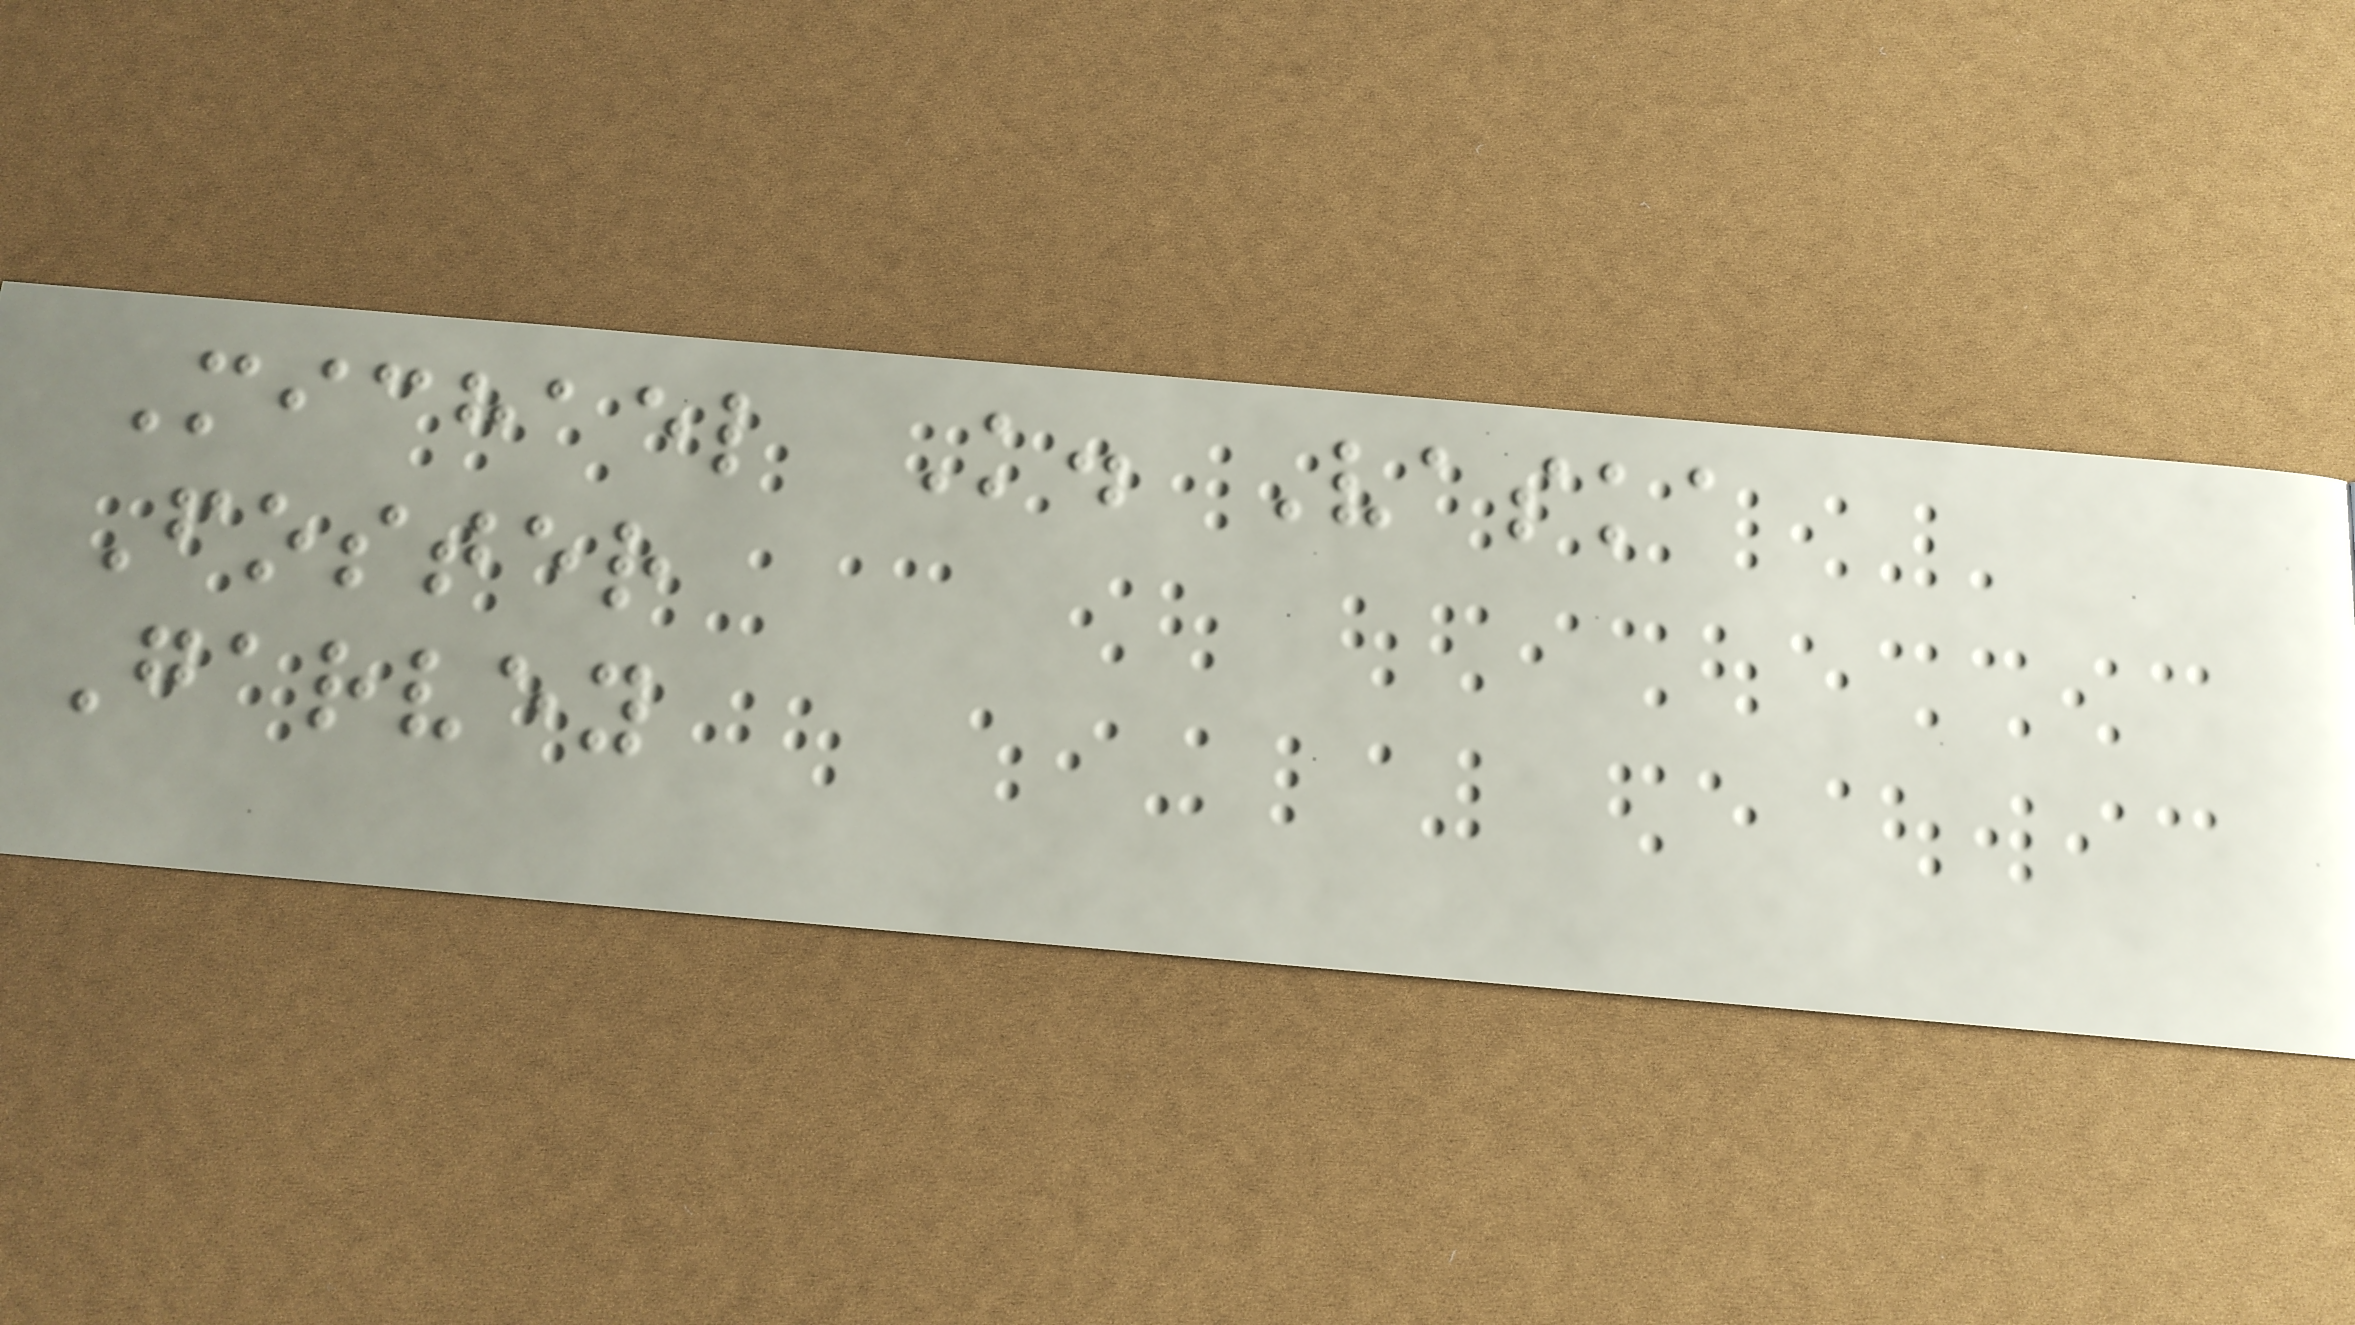Michael K. Vaska
Foster
Garvey
